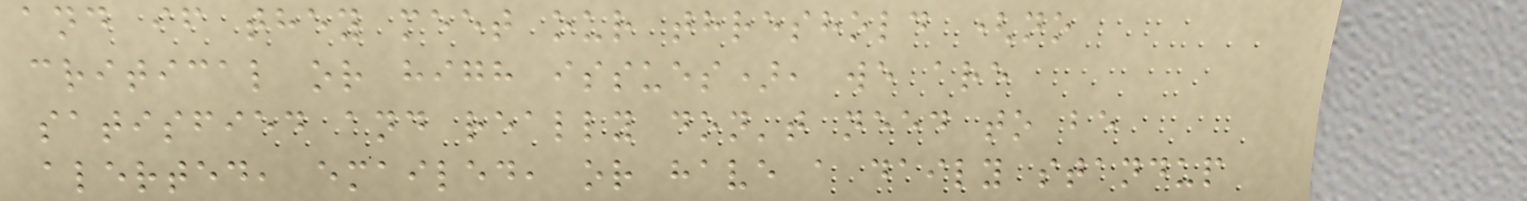and if they meet our threshold (no
critical or high issues), we are
satisfied and really don't need to be
alerted, emailed, or have a daily standup
